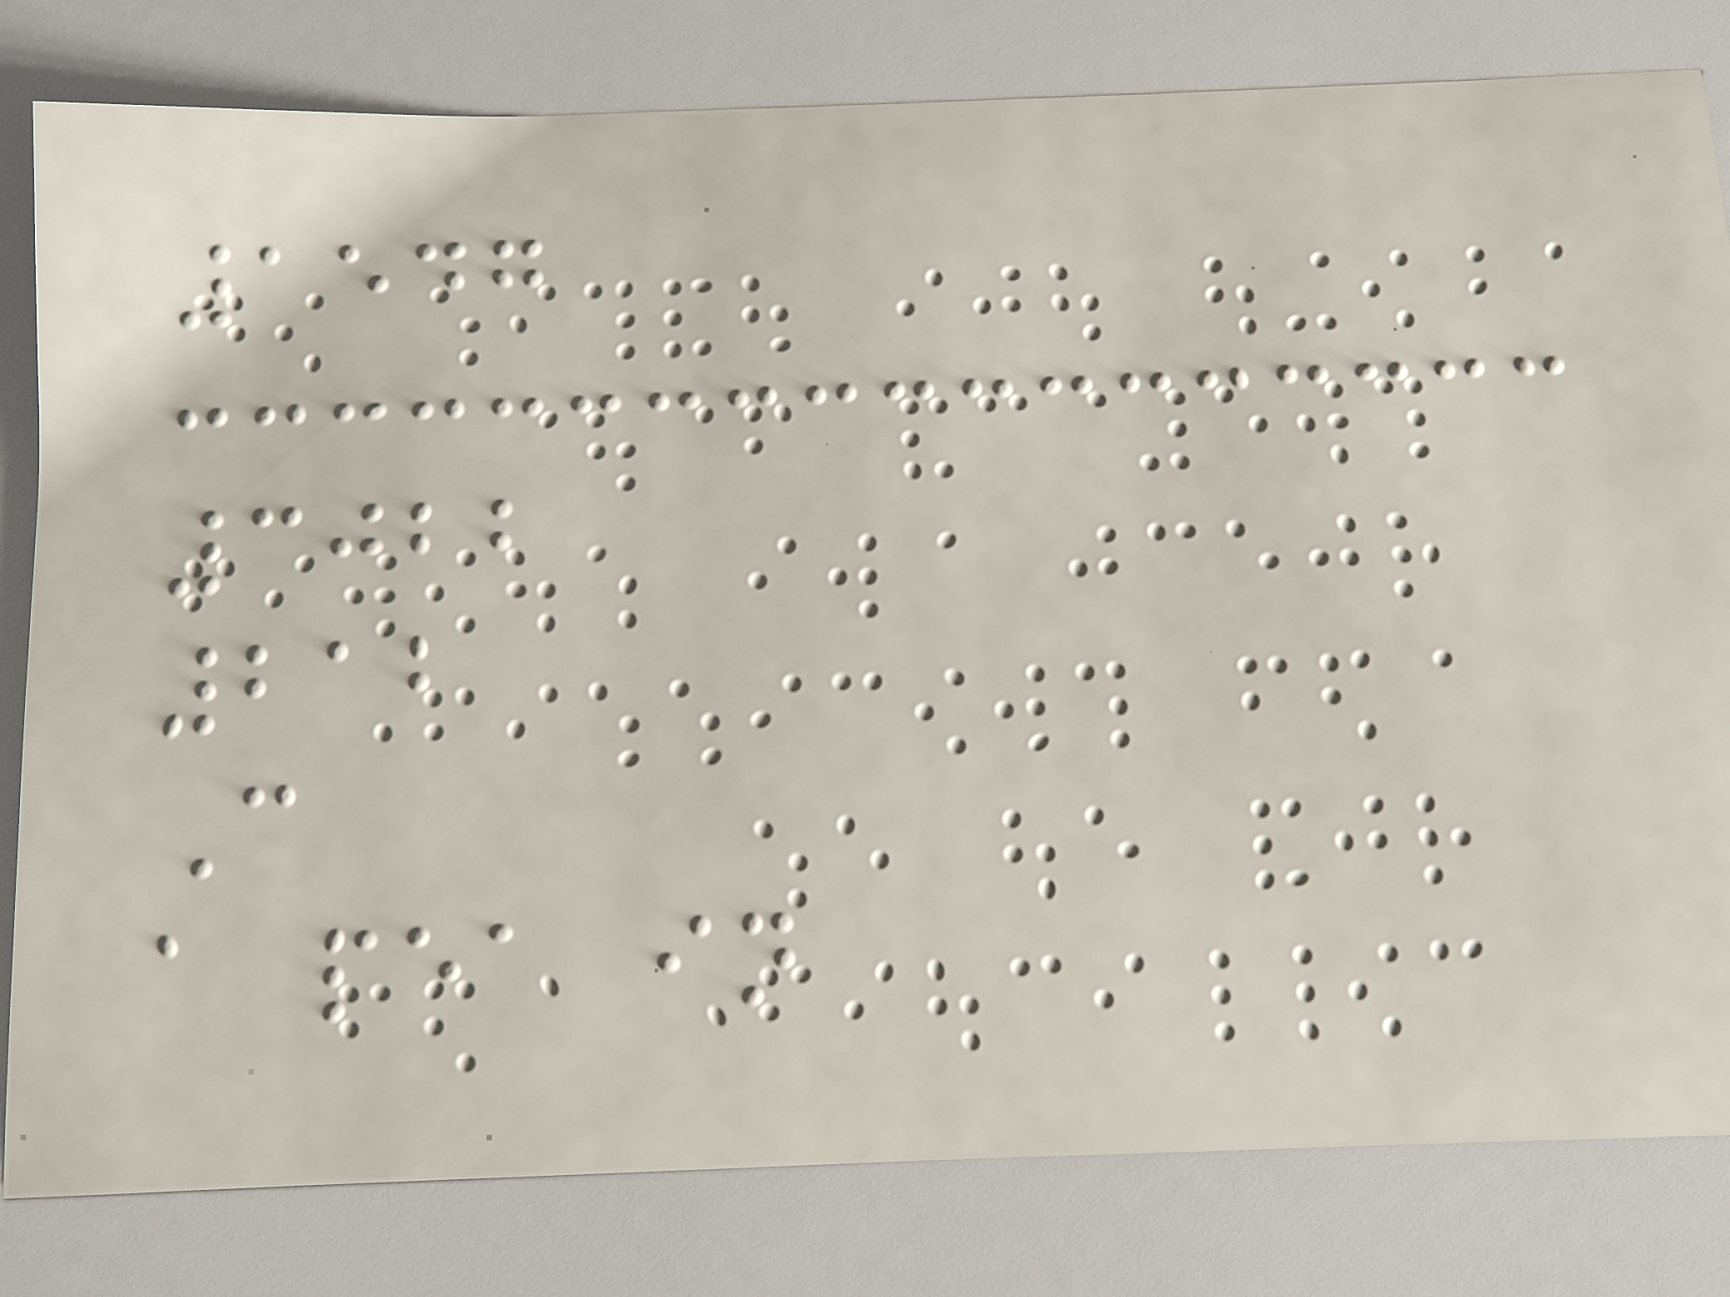1547
3022
212
C
a pea in
